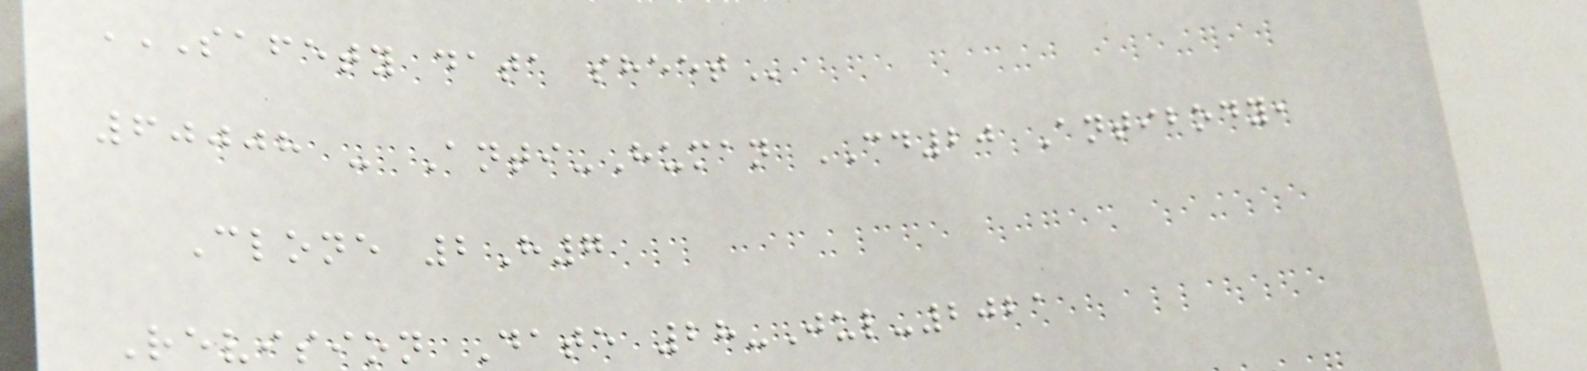SAFETY DATA SHEET
60008 - Anti-Human CD20 Antibody,
Clone 2H7
Revision Date 28-Jul-2021
